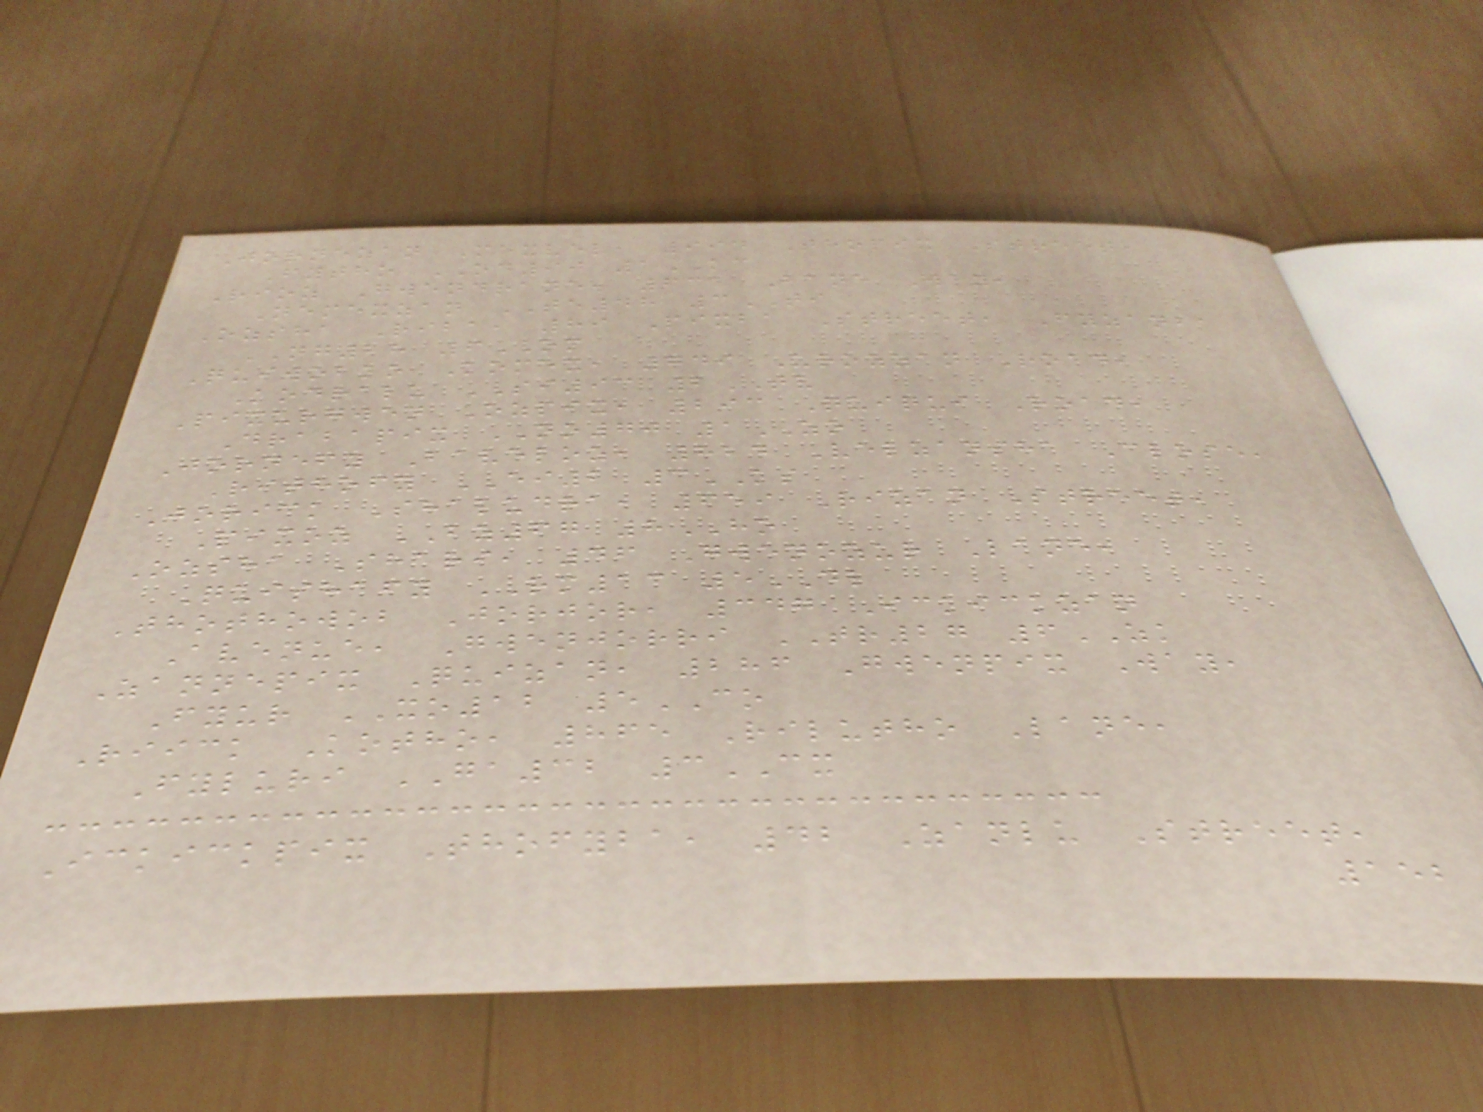Jornezan Mexvel, 994 Thopix Street,
Fytho OD90 1KC
Rioz Gwendrane, 631 Bane Way,
Nemexzan TE48 3TI
Ozsha Riba, 89 Pixba Street, Fyzanba
NG28 6OM
Quiwobko Komex, 749 Urozzan Road,
Kodralu SI93 2TV
Pixurgwen Ozpix, 293 Quiqui Road,
Drabapix NO70 1ZO
Jornefy Baveloz, 824 Velzansha Close,
Rithofy EI2 3KS
Jorick Shaludra, 659 Rizan Street,
Pixoz BZ67 8HO
Ozsha Shari, 46 Gwenozur Lane,
Quishafy RM13 5DL
Thothowob Jorjor, 347 Ickickzan
Avenue, Gwenjorri TR27 6ZK
Zannepix Quizan, 286 Gwenpix Way,
Fyur XO12 5CO
Riick Kotho, 865 Rilutho Lane,
Fyluri GA32 3CX
Ickickpix Thofyba, 42 Zanlu Street,
152
